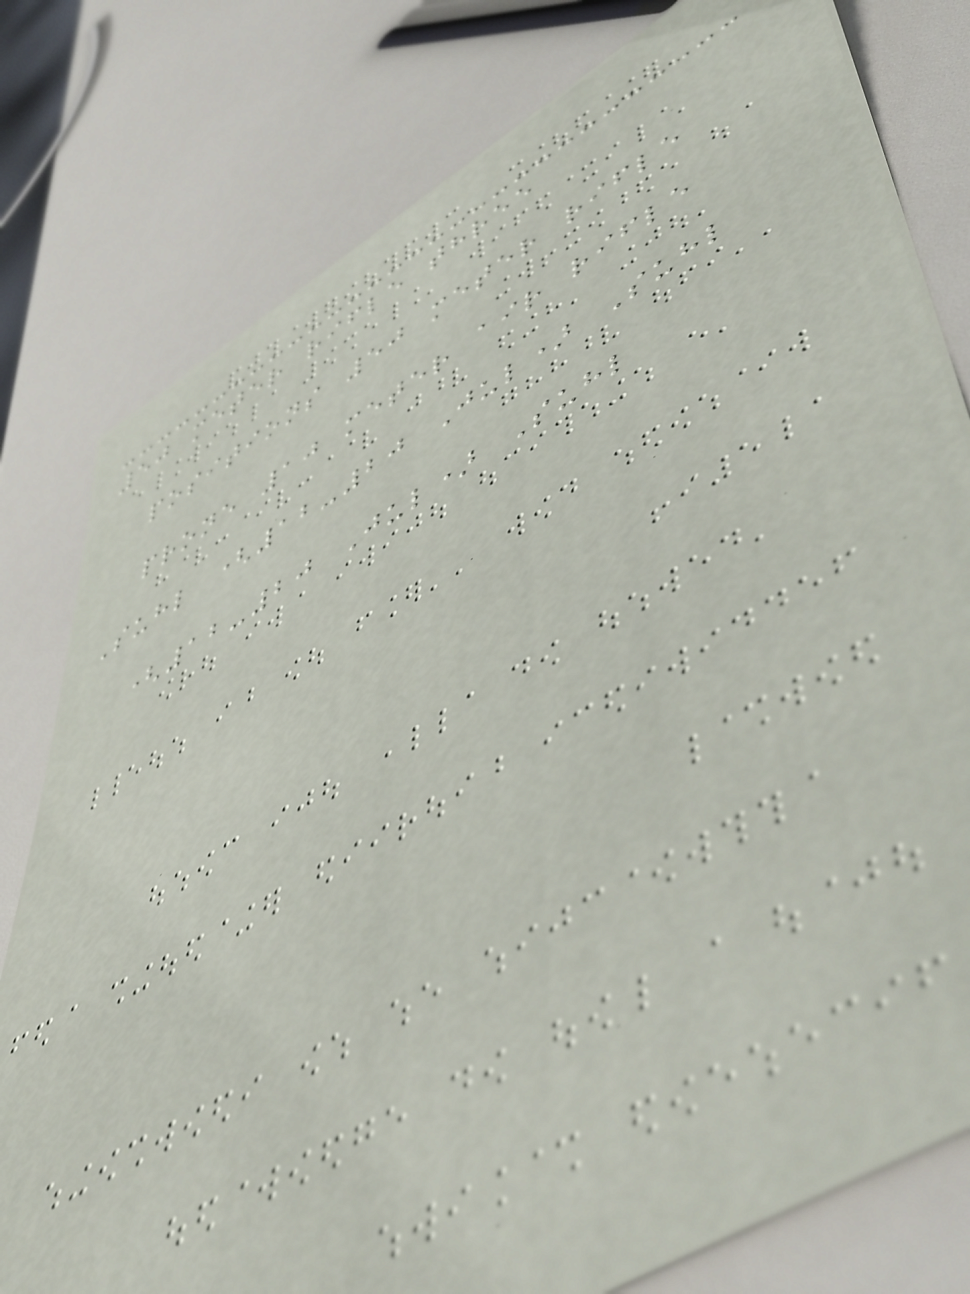50 meter rifle three
positions 50 meter rifle
prone 10 meter air rifle
Suhl (12-20 Jul) Suhl
(12-20 Jul) Suhl
